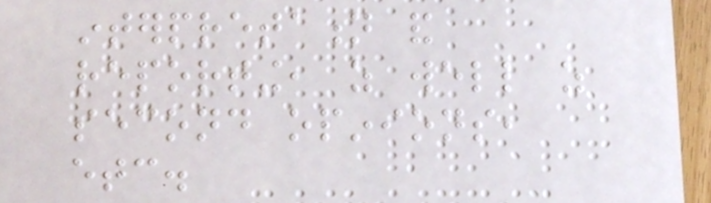interpretation and
reporting, as well as
second opinions,
etc.
